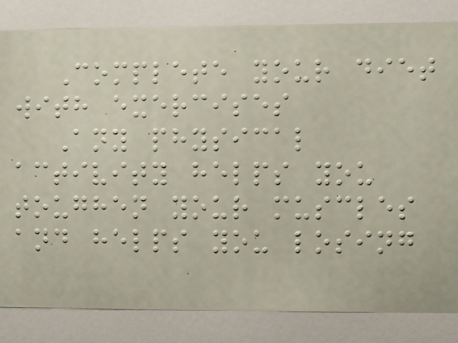Complete your diet
with exercises
Any physical
activity helps you
toughen your muscles
and helps you losing
